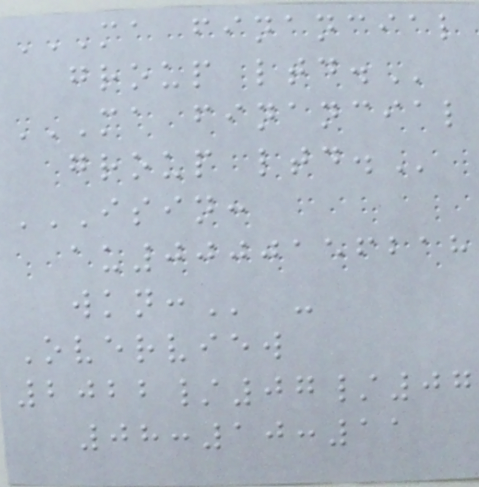MA FINANCIAL
GROUP LTD.
MA FINANCIAL
GROUP LTD.
ISIN:
AU0000156218
WKN: -
Overview
2022/07/07
08:10:11
